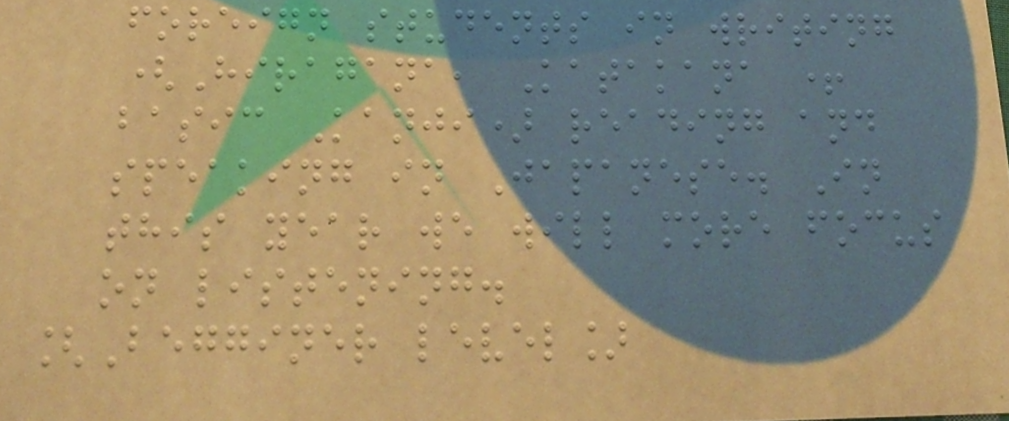foreign students in writing
(Hiragana, Katakana +
basic Kanji) reading and
speaking in Japanese. In
this year we will more focus
on listening.
[Begginer level]
